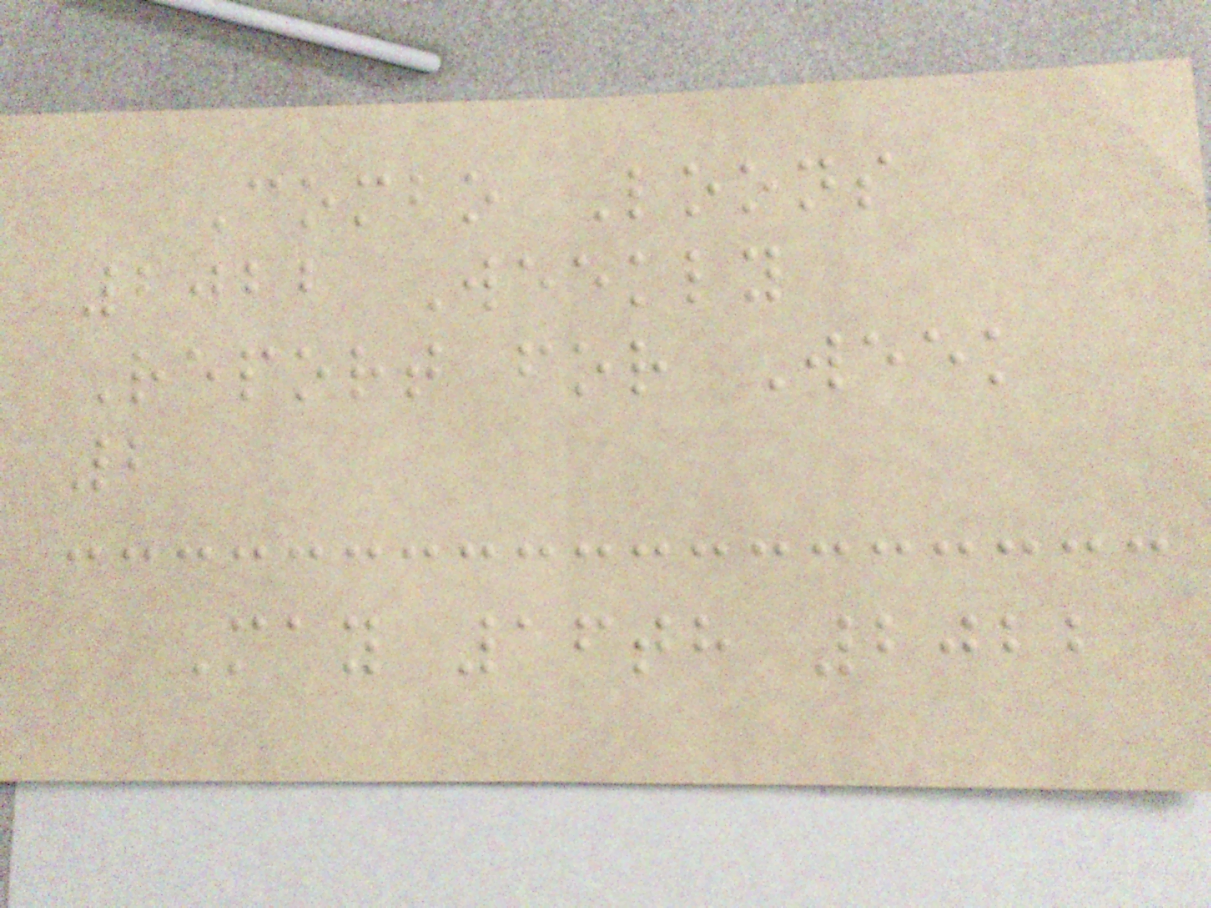Combo Loons
2022 Weekly
Report for Week
2
May 16th 2022
